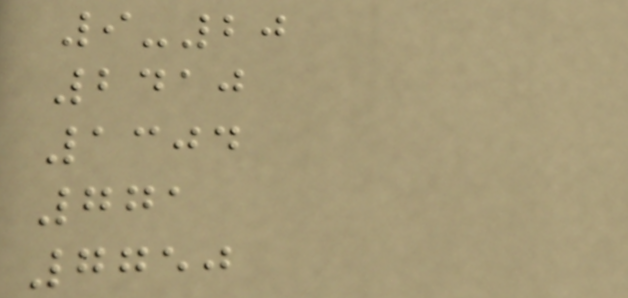9-20
2410
1304
771
7750
